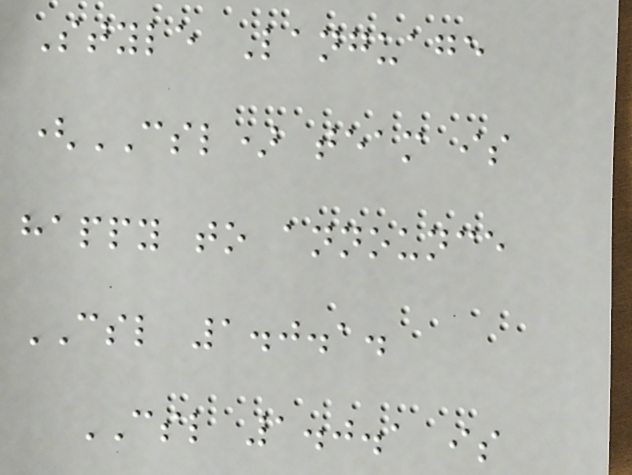Style Language
(CSL) team is
happy to announce
CSL 1.0.1.
CSL 1.0.1 is
